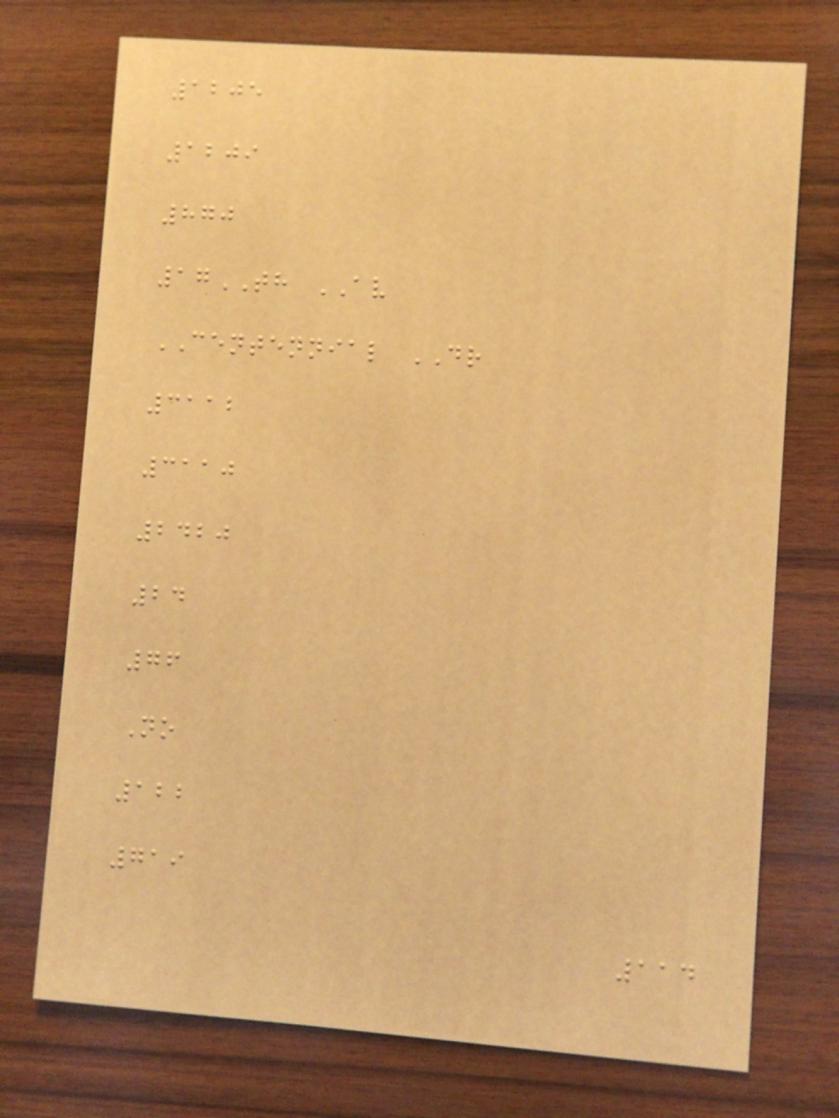1205
1209
870
17TH AV
CENTENNIAL DR
3112
3110
2420
24
76
No
122
719
114
